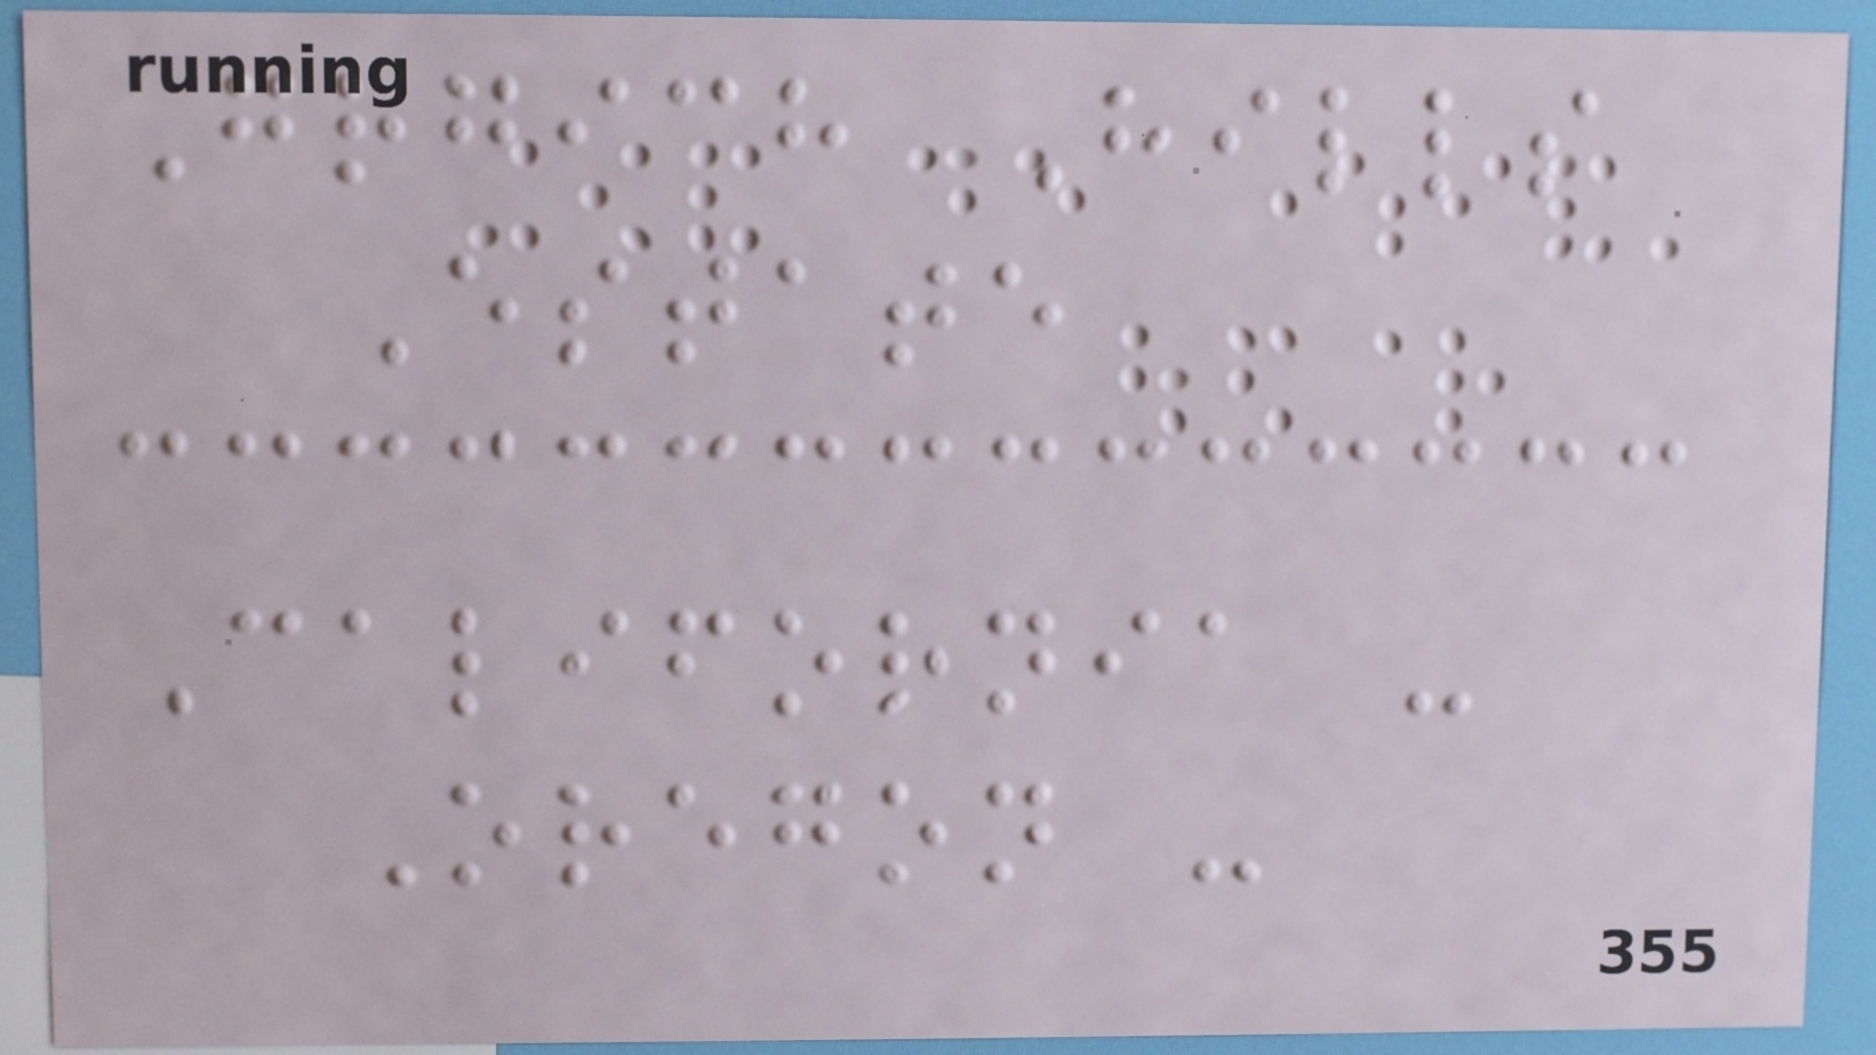Grgich Hills
Estate
California -
Oregon -
